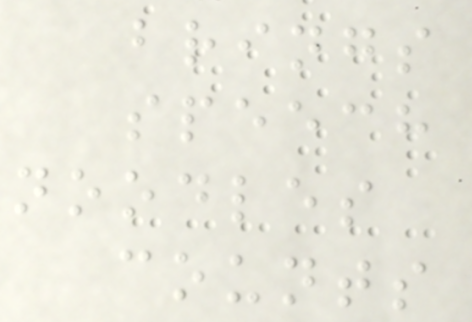brings
speech
noodles
counts
